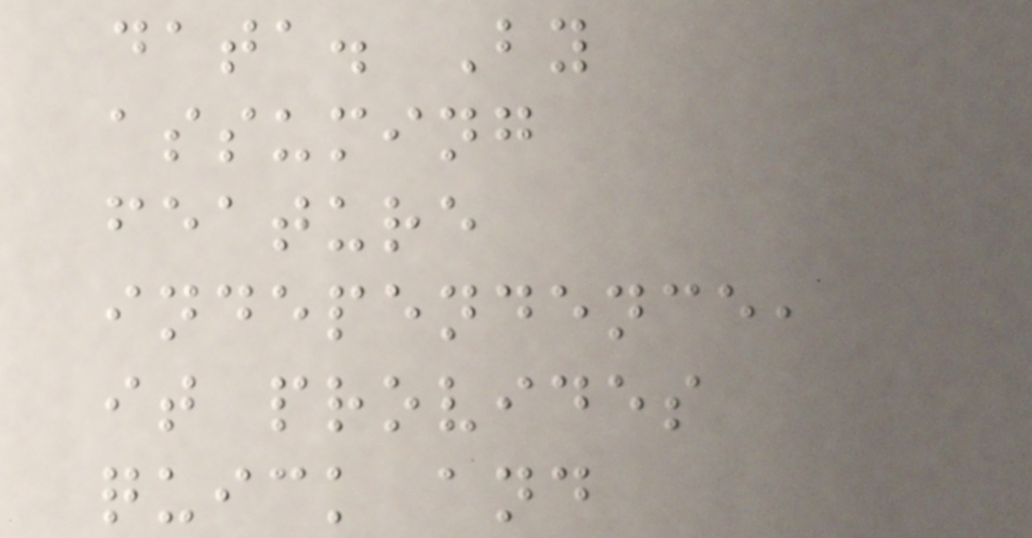data. By
assuming
feature
independence,
it provides
quick and
